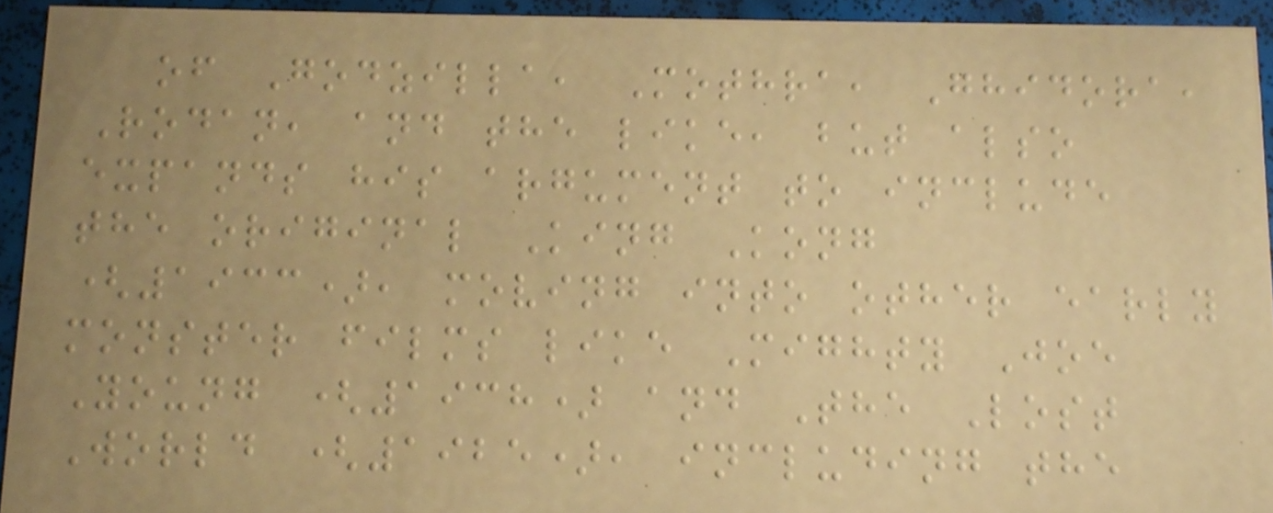of Godzilla, Mothra, Ghidora,
Rodan, and the like, but also
expands his argument to include
the original King Kong
(1933), moving into other early
monster films like Mighty Joe
Young (1938) and The Lost
World (1925), including the
